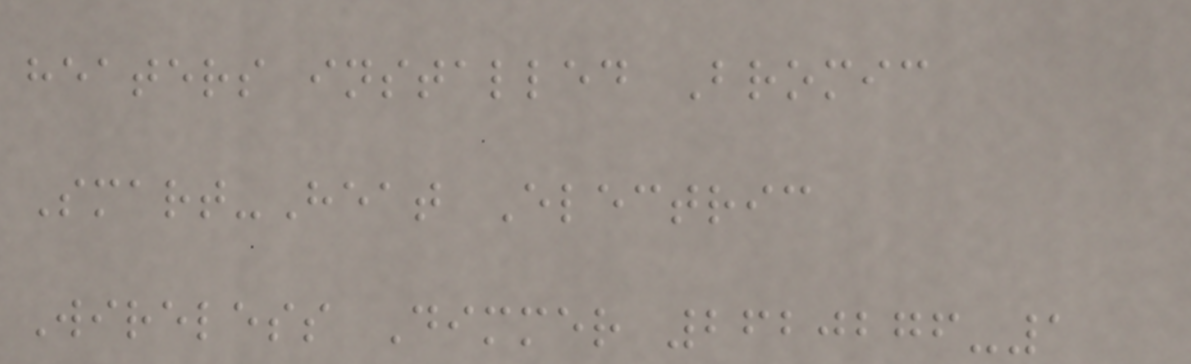heaters installed Bromic
Smart-Heat Electric
Wireless Dimmer 2620276-1
